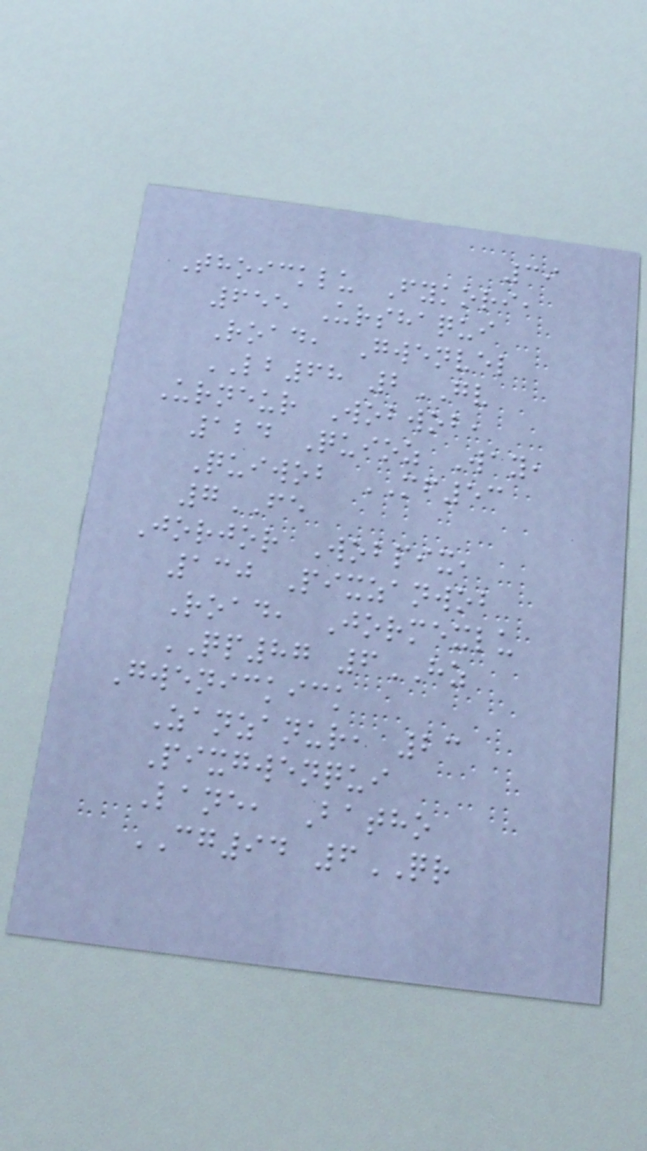39
Thoicklu Fykori,
655 Urshaqui
Road, Gwenvel
LB68 2GV
Urneur Wobwob,
124 Quioz Way,
Quiwob MF53
7FE
Jorjor Wobpix,
130 Pixzanwob
Road, Jormexlu
QP87 6HZ
Gwenickick
Zanzanur, 23
Pixgwenqui
Lane, Batho
CG94 6QR
